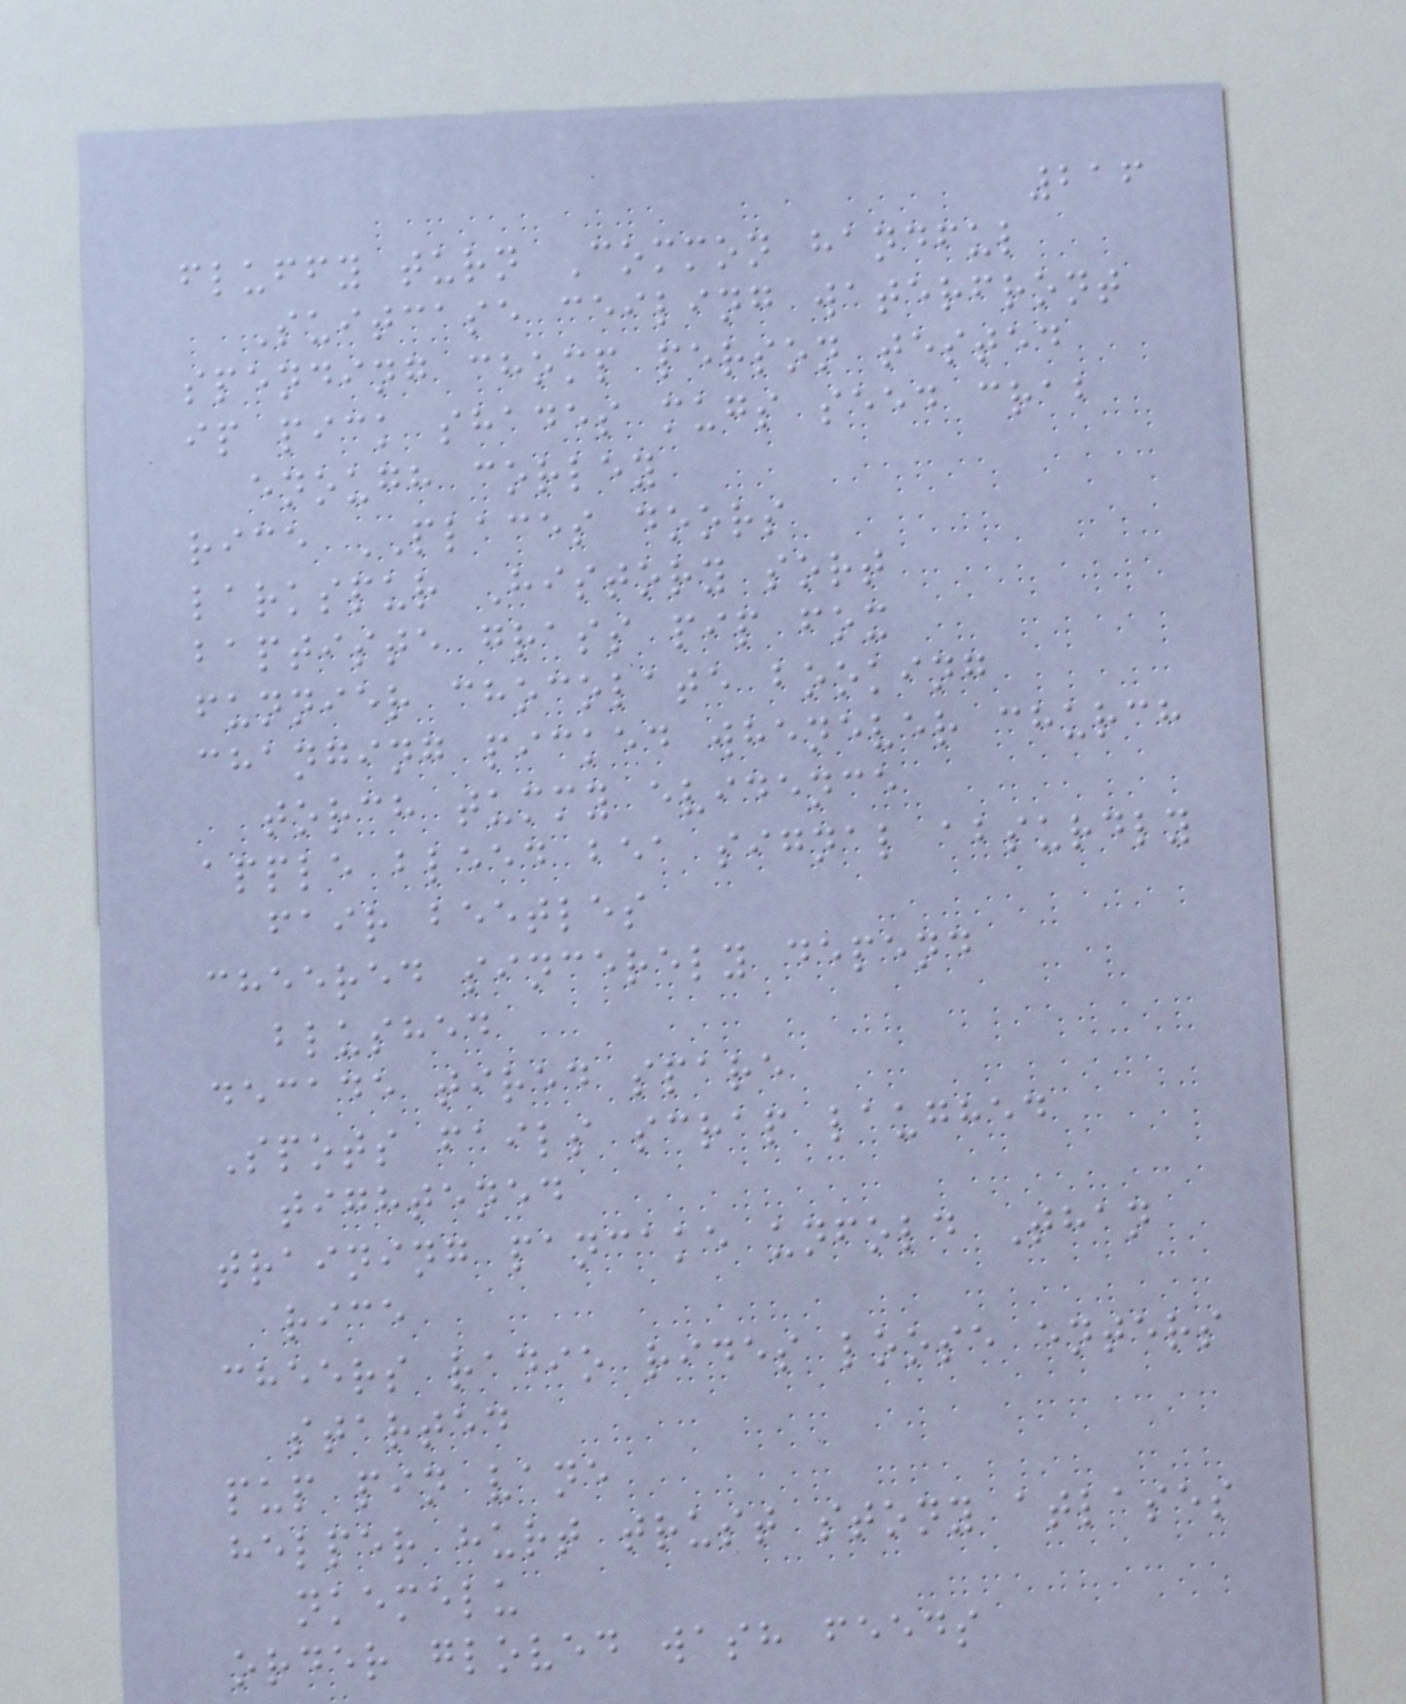216
fluffy turn Common handful
Suitcase ceiling waterfront
spending chomp person tested
ip pick shades mugs seed crab
enough corley
rice PLACES doors
larkspur History sort
baptiste grass pip fox
funnier chocolate booking
changing picked whenever church
torch tummy evidence
apple bleed bea signal absurdly
fair beetles
cheered sincerely depend
blushed
decade tired spare
Spots fails scrap laughed
tightened
training pancake unfold Than
rice
cheers radio rides loose enters
started
pup pin vane
helper hurt trust stony atlases
nkemelu
order gloved wash feeds
